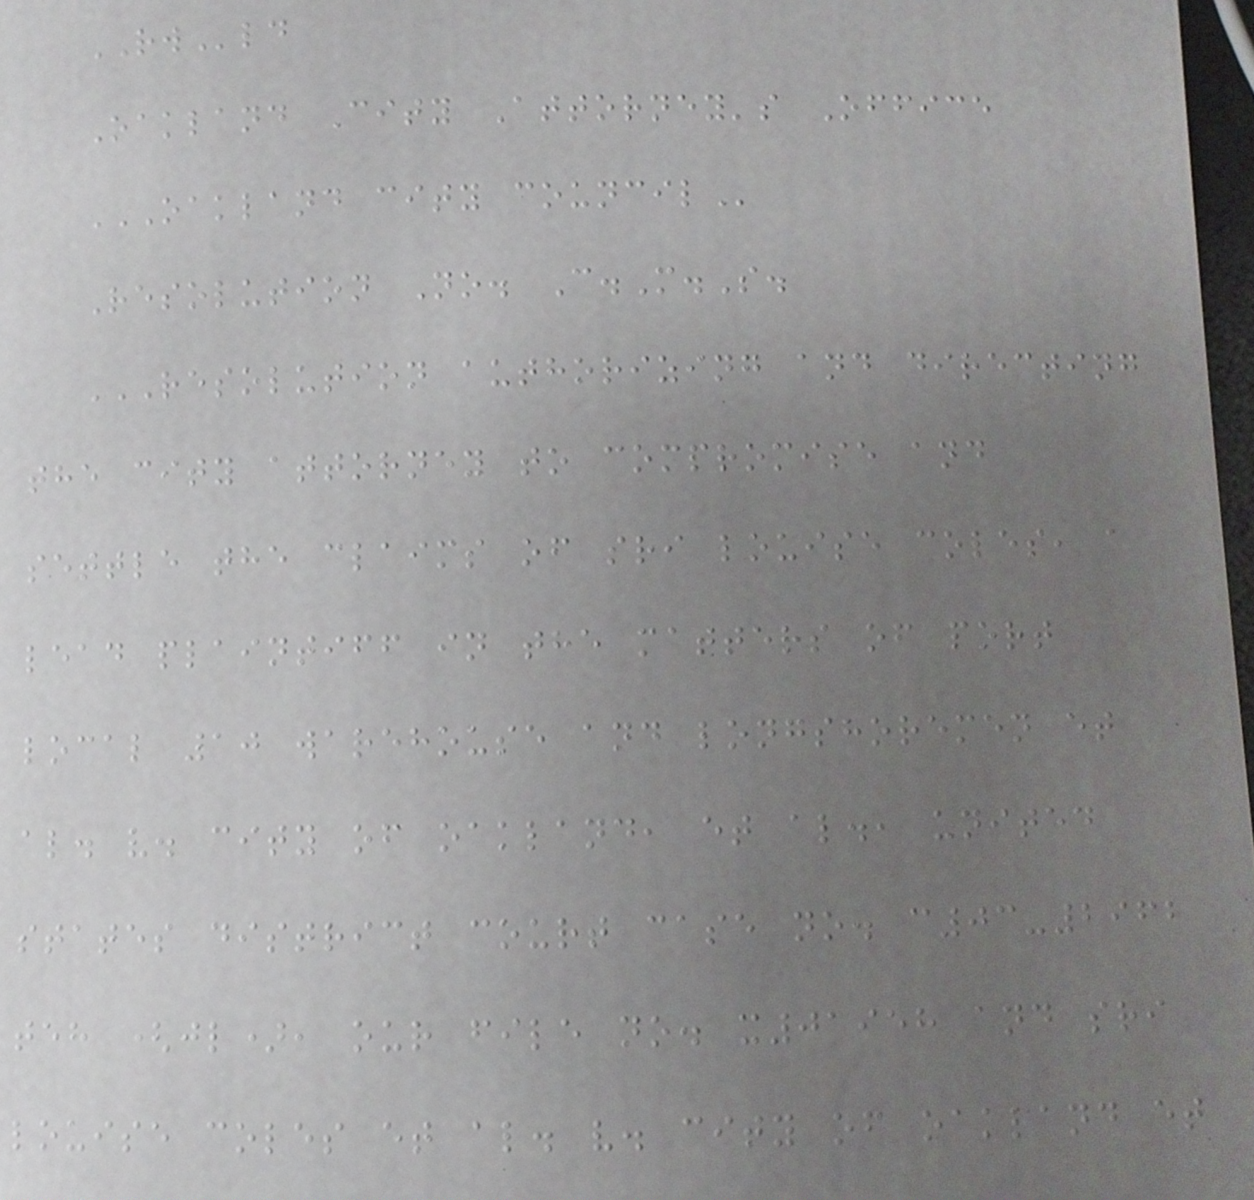RWld
Oakland City Attorney's Office
OAKLAND CITY COUNCIL
Resolution No. C.M.S.
RESOLUTION AUTHORIZING AND DIRECTING
THE CITY ATTORNEY TO COMPROMISE AND
SETTLE THE CLAIMS OF SRI LOUISE COLES, A
LEAD PLAINTIFF IN THE MATTERS OF PORT
LOCAL 10 WAREHOUSE AND LONGSHOREMEN ET
AL. V. CITY OF OAKLAND, ET AL., UNITED
STATES DISTRICT COURT CASE NO. C03-2962
TEH (JL), OUR FILE NO. X01958 AND SRI
LOUISE COLES ET AL. V. CITY OF OAKLAND ET
